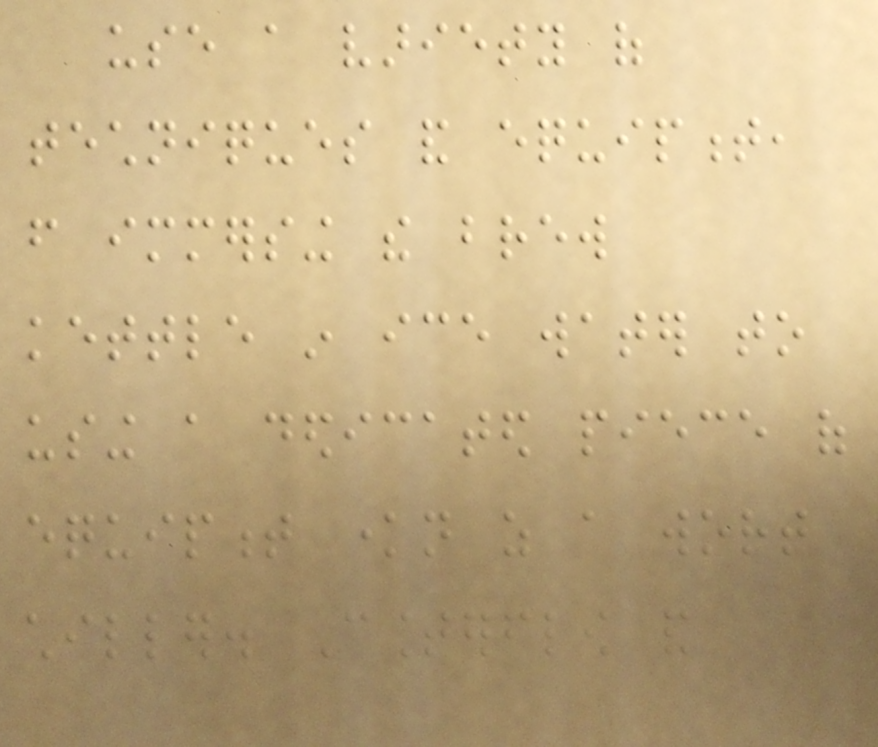use a variety of
techniques and equipment,
from immersing the brew
kettle in ice water to
using a dedicated piece of
equipment known as a wort
chiller. Counterflow and
